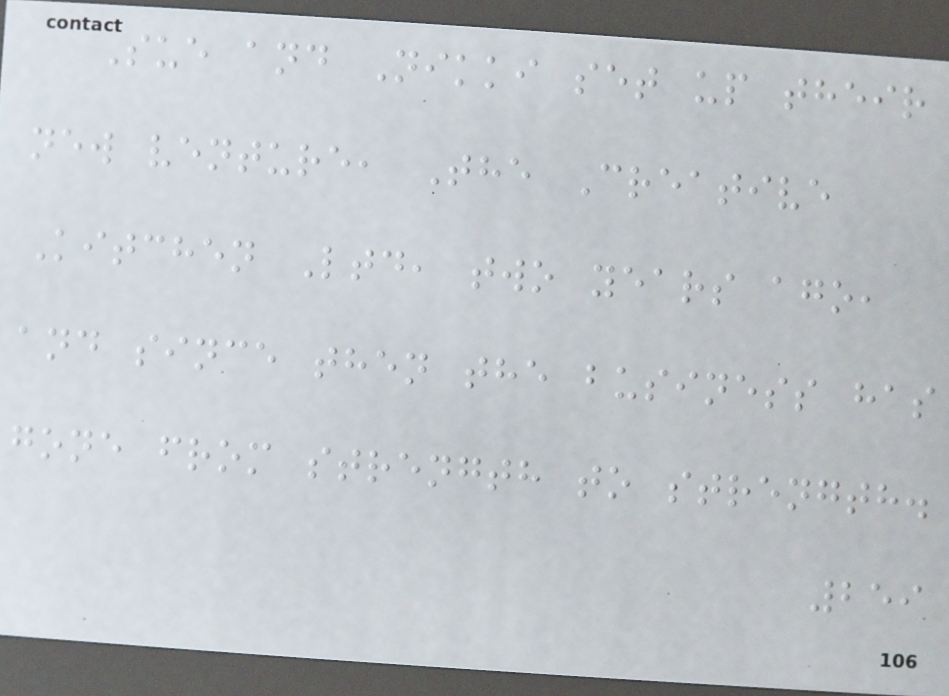Sue and Nikki set up their
new venture, The Creative
Kitchen Ltd, two years ago,
and since then the business has
gone from strength to strength.
259
